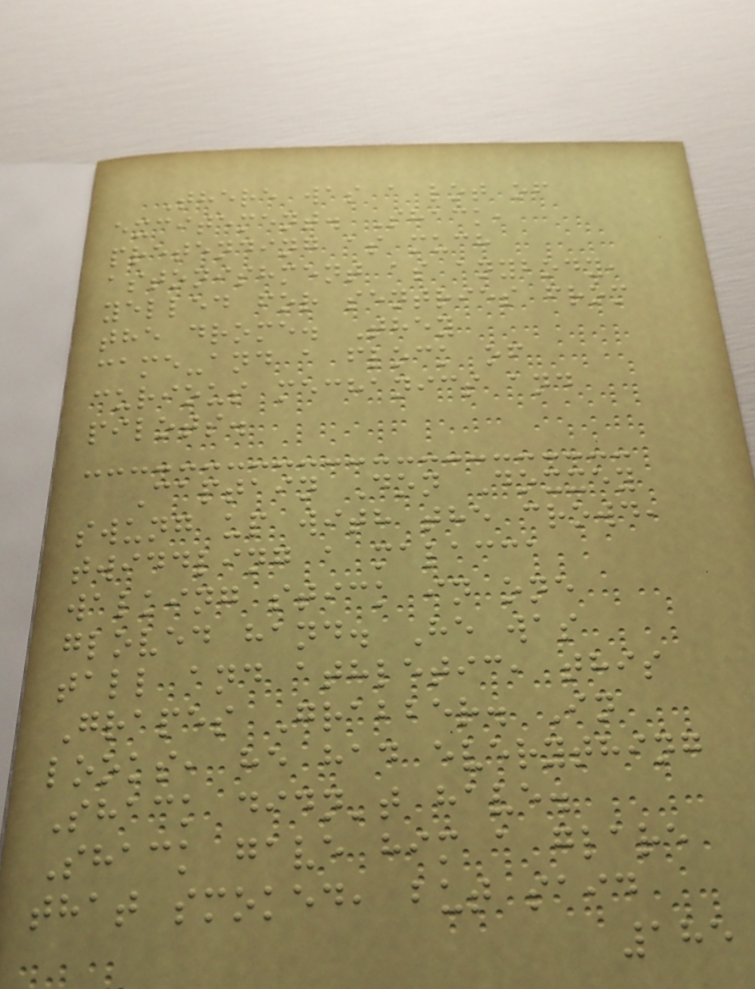There was a lot of
excitement. Shack,
pretending as much
astonishment as anybody,
yelled for sentries from
the drome. They
came-and a flock of
curious mechanics and
pilots.
Captain Don Doxxey
swung up with the crowd,
twiddling a malacca
walking stick in one
gloved hand. He was
tall and athletic, this
Grapes Grabber. In
looks, he had everything
Shack didn't have.
Shack gave him a glare
that smoked, but said
185
